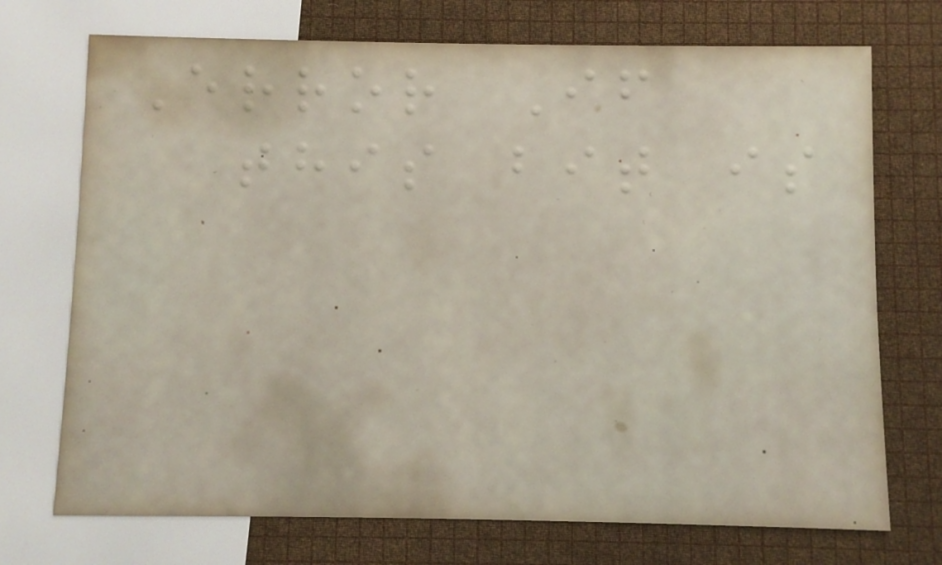Error If
this bit is
